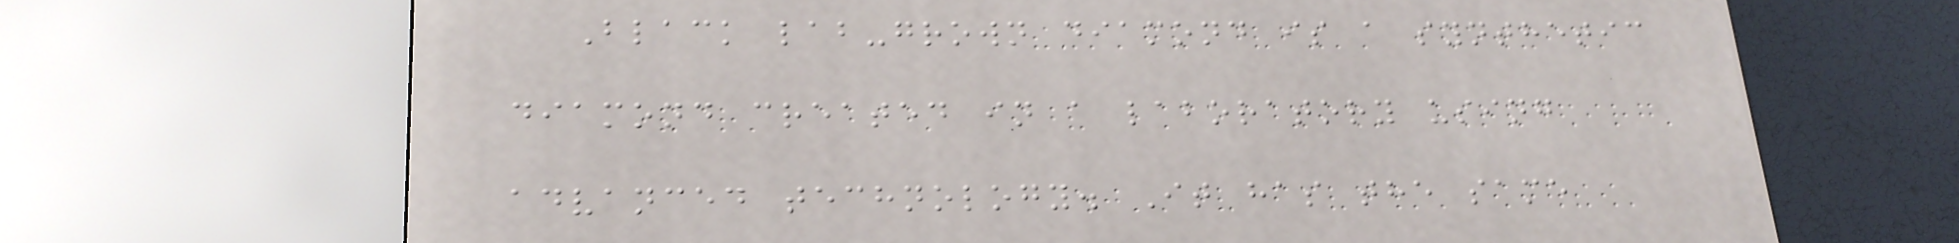Black lab-grown diamond is a synthetic
diamond created in a laboratory using
advanced technology. It has the same
